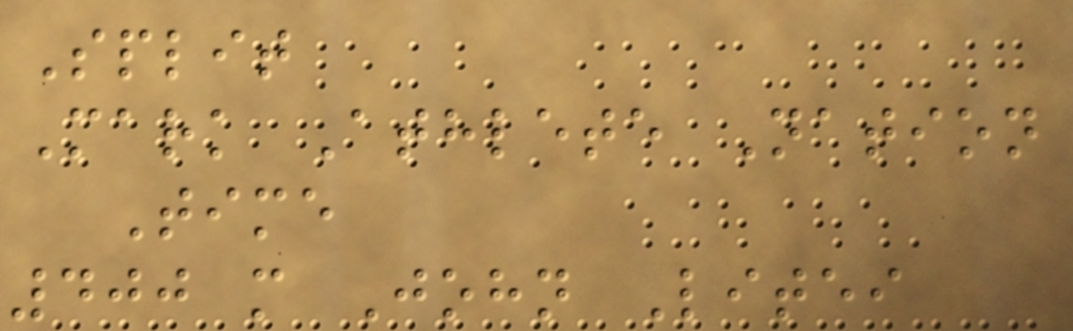Split
Mark Athlete Nation
Time
400 m John Litei
